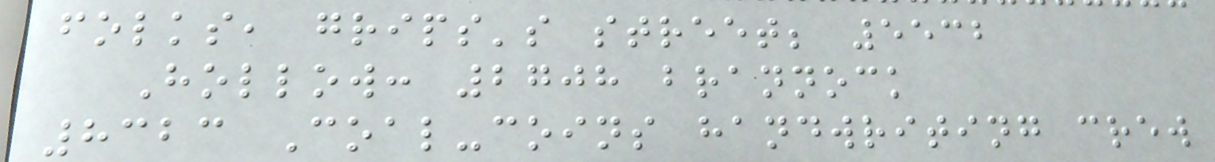folks, grips's street; 5532
Hollow: 2708 brannock
8323 Coal-coins handwriting crew
